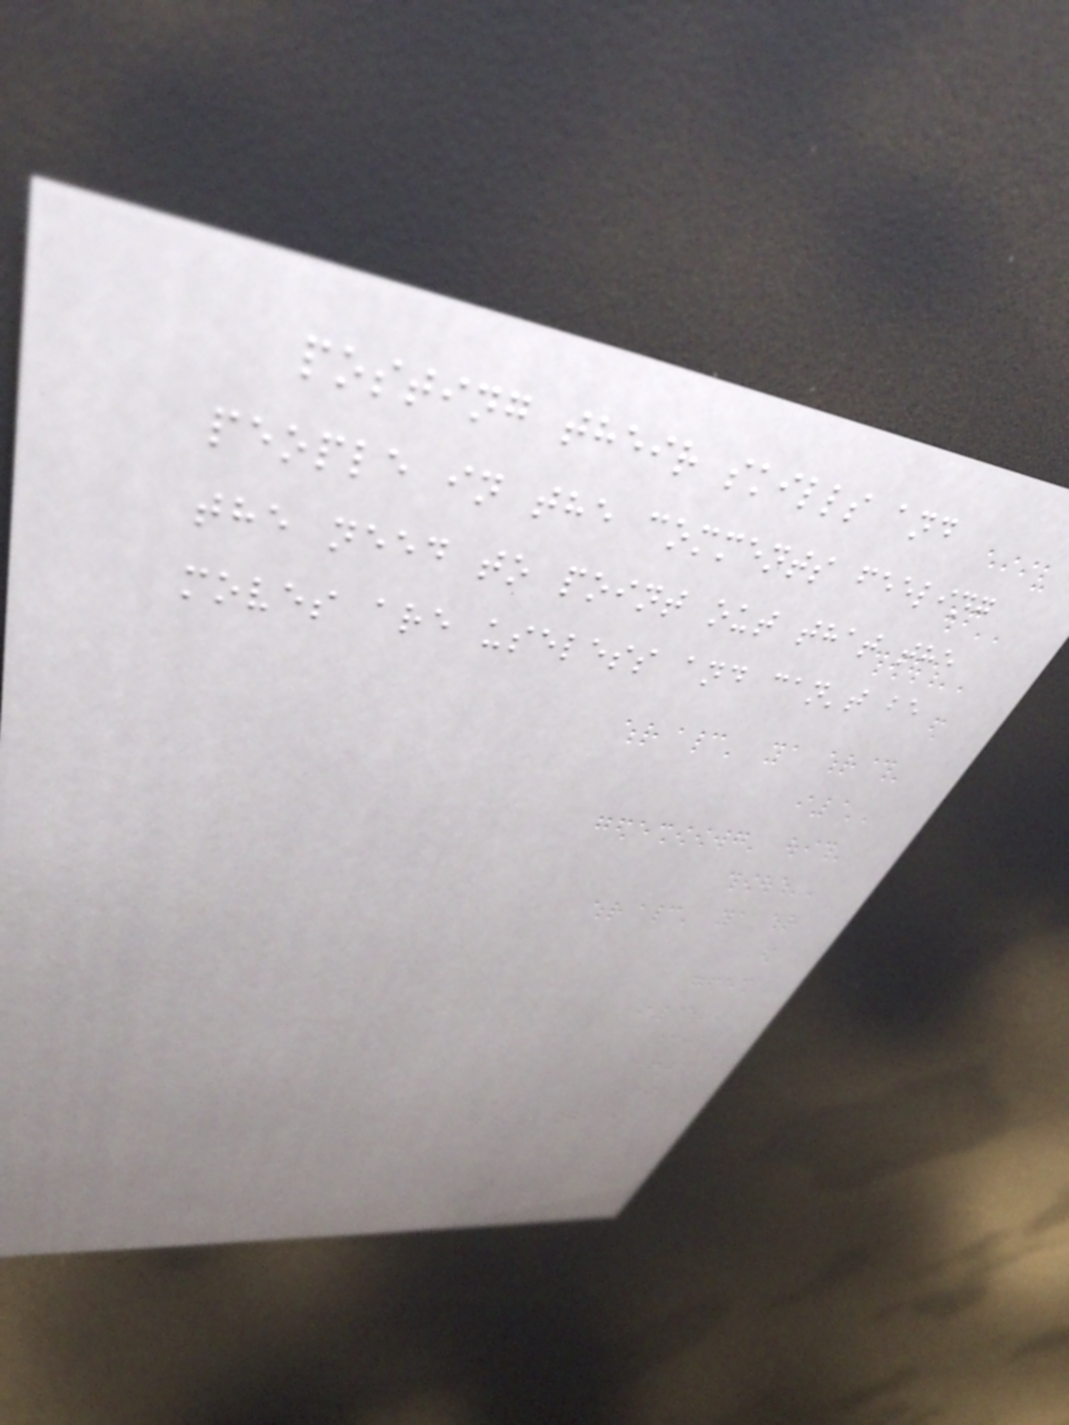posting their skills and
people in the comments feeling
the need to point out that the
moves are useless and can't be
